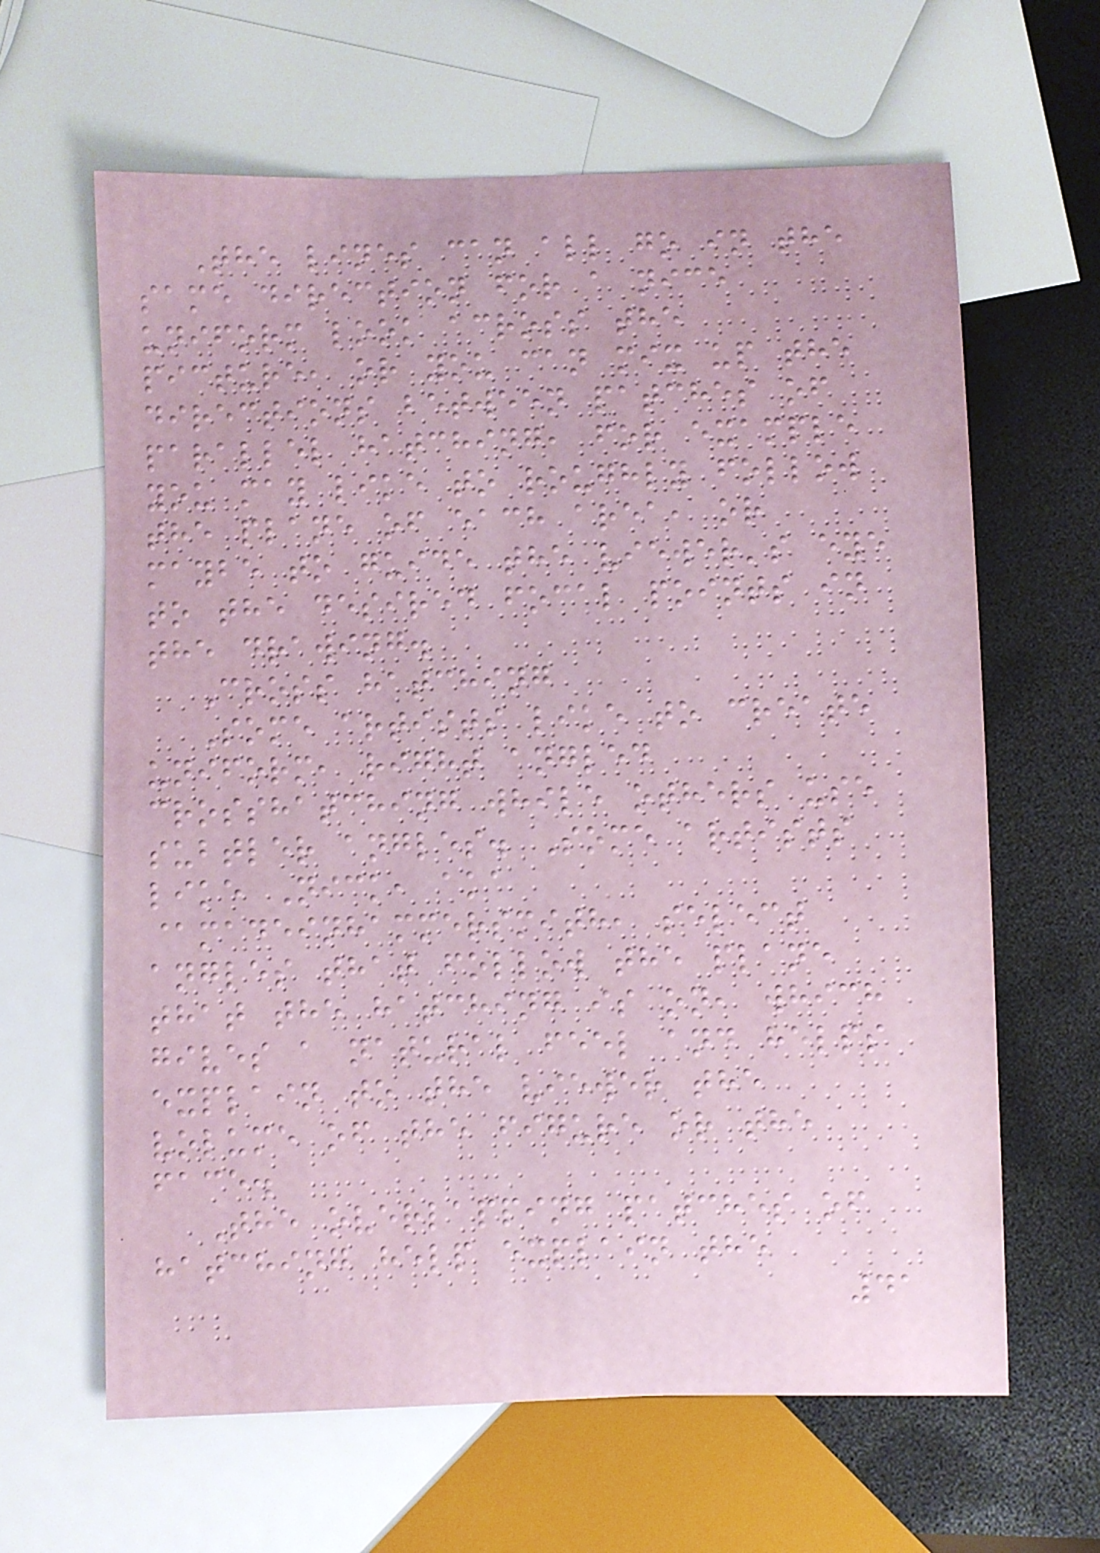The lines can all go in the
same direction for a nice
uniform look across the
picture, or you can mix up the
directions between patches of
parallel hatching, for example
you may like to roughly follow
the plane of each area, or
maybe to guide the viewer's eye
to the desired focal points in
the drawing.
Cross hatching
Some artists like to create
uniform, right angled
crosshatching while others use
subtler angles. Some artists
like Nick, aka
@madeinhammersmith, select
angles that follow the plane
that the hatching is on, which
gives a natural feel and helps
explain to the viewer the
volume of the figure or the
face.
The overlapping patches of
hatching help explain the
41
